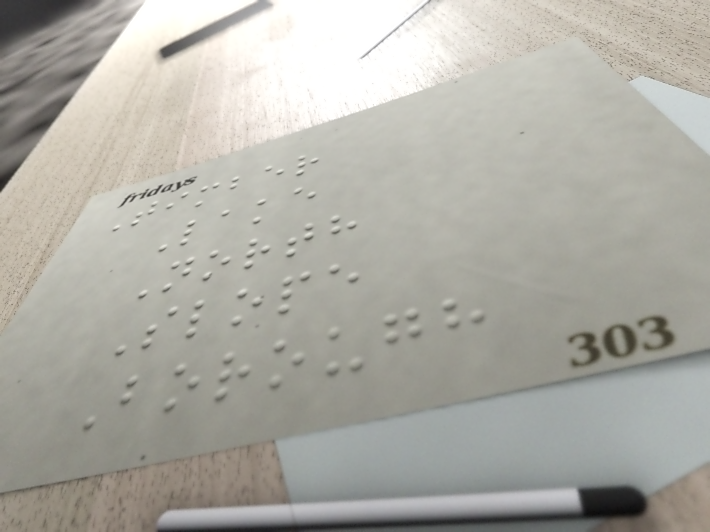Timber
Lake
North
Slope
Borough
